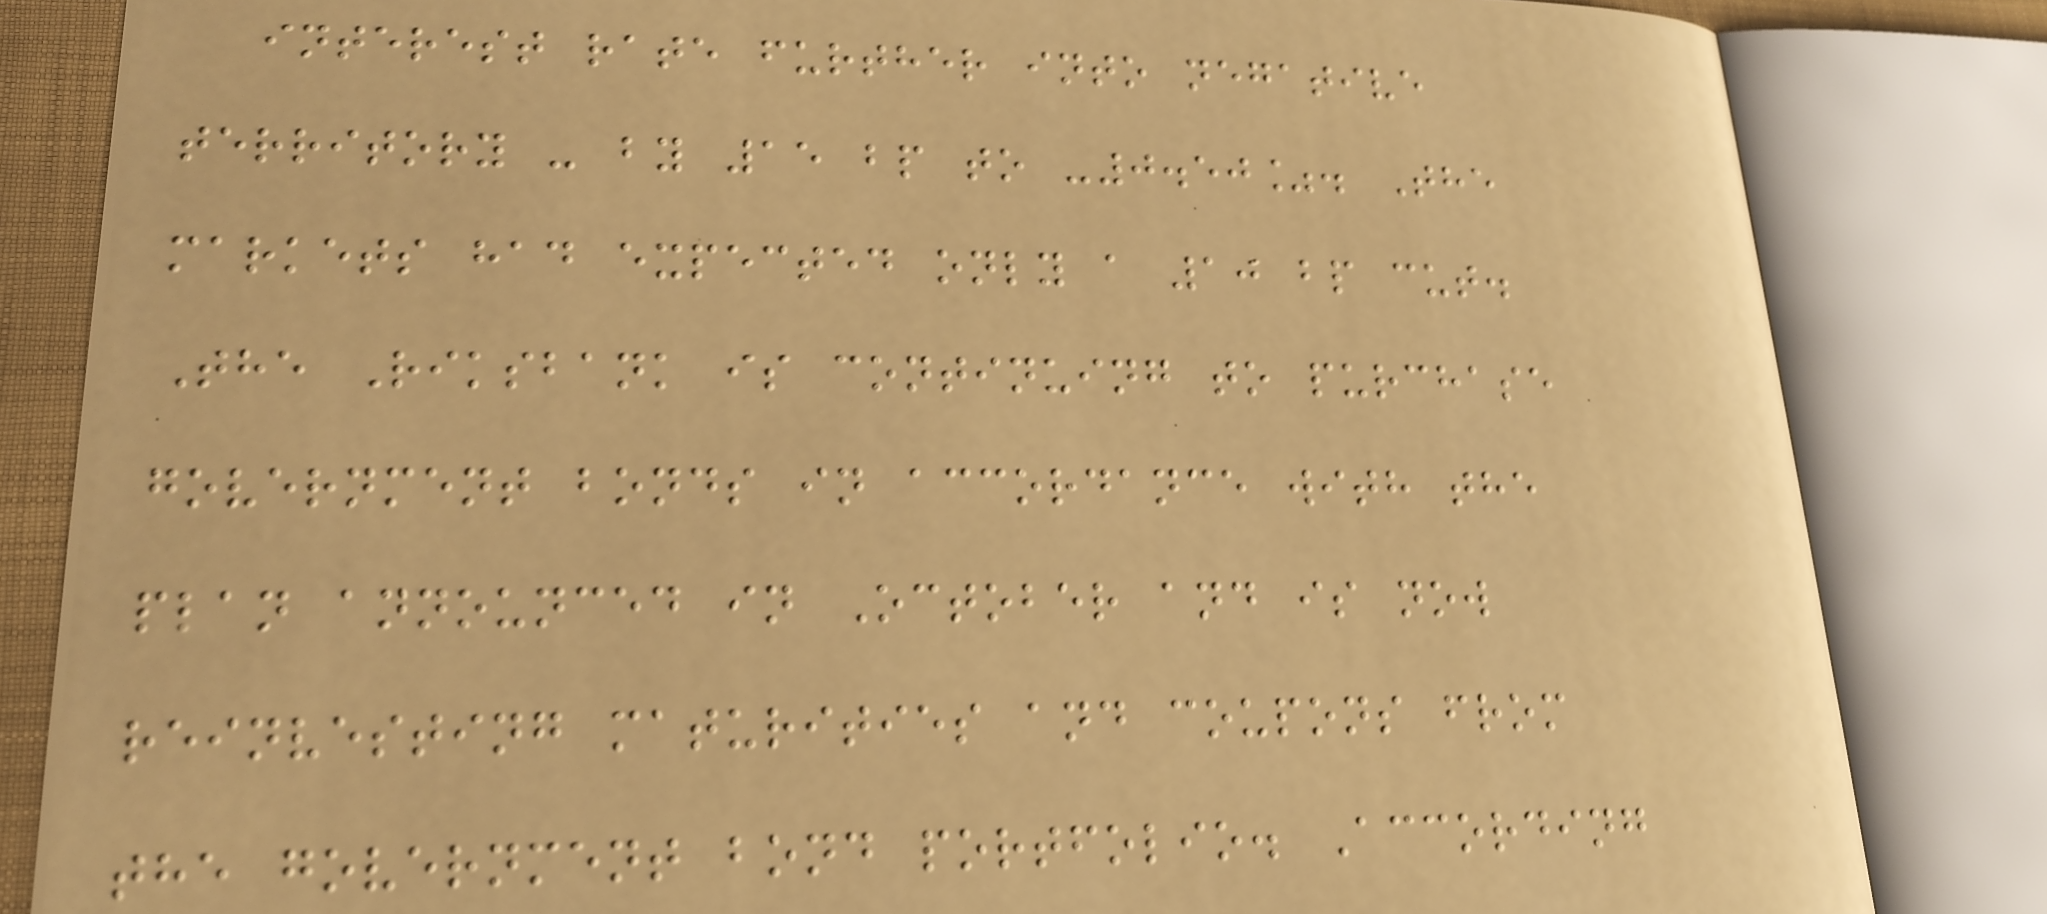interest rate further into negative
territory - by 15 bp to -0.50%. The
markets had expected only a 10 bp cut.
The Riksbank is continuing to purchase
government bonds in accordance with the
plan announced in October and is now
reinvesting maturities and coupons from
the government bond portfolio. According
